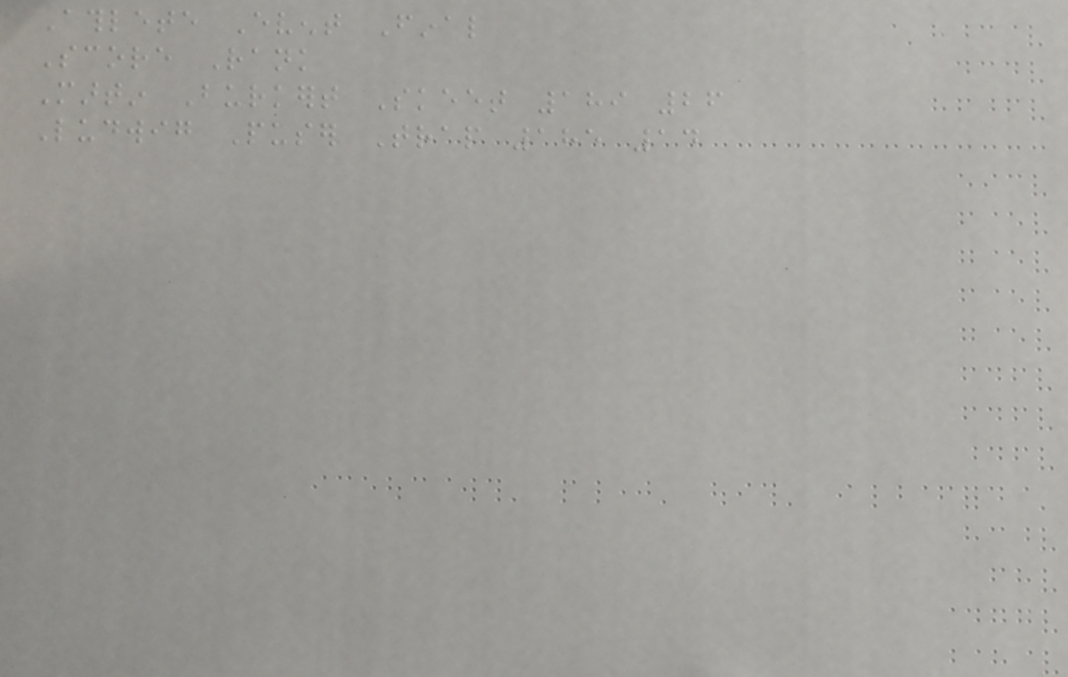Athlete Event Final
Score Rank
Martin Burkert Skeet 189 26
Ludwig Puser Trap 185 14
